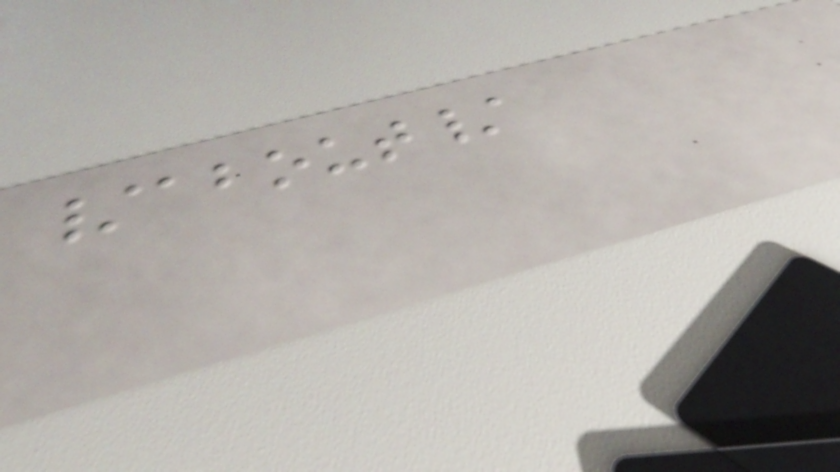/about/
